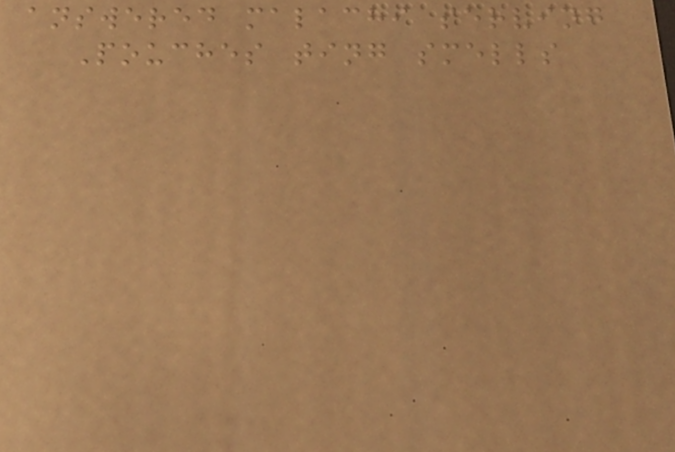answered malachi serving
Pouches ting smells
